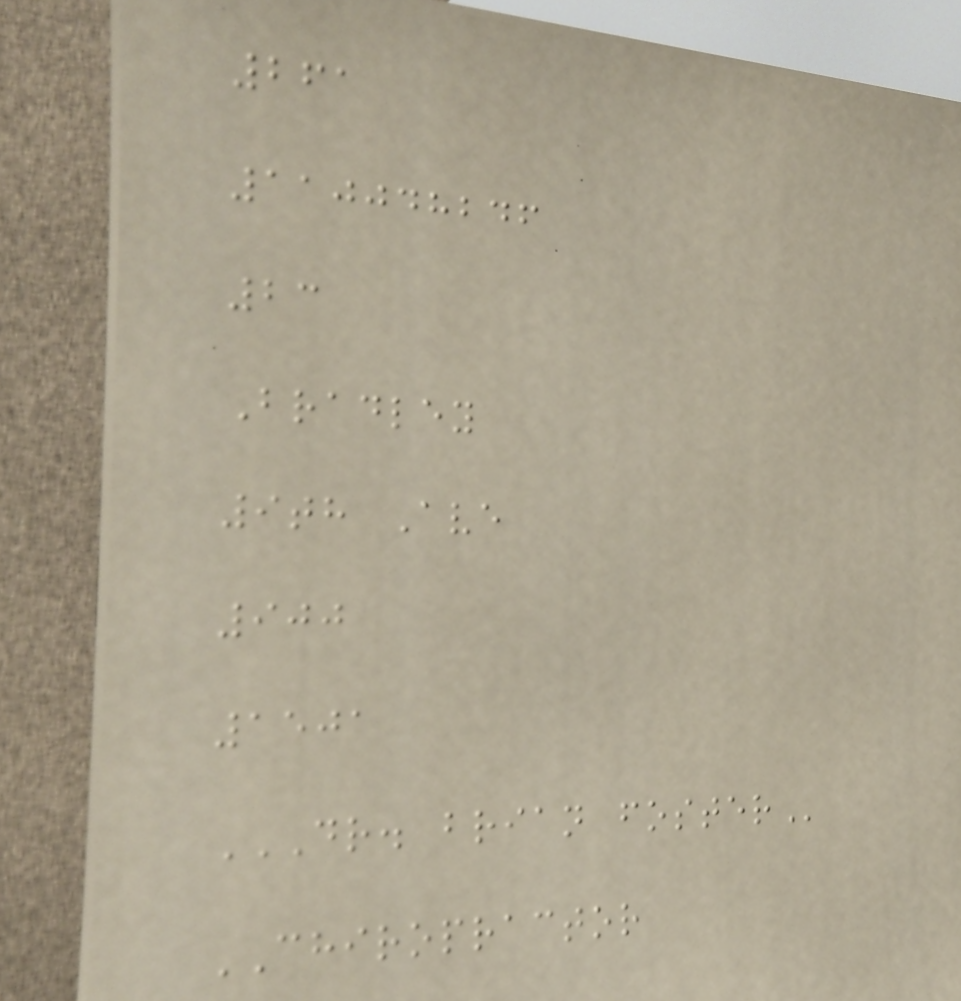261
110048246
23
Bradley
9th Ave
900
1501
DR. BRIAN FOSTER
CHIROPRACTOR
